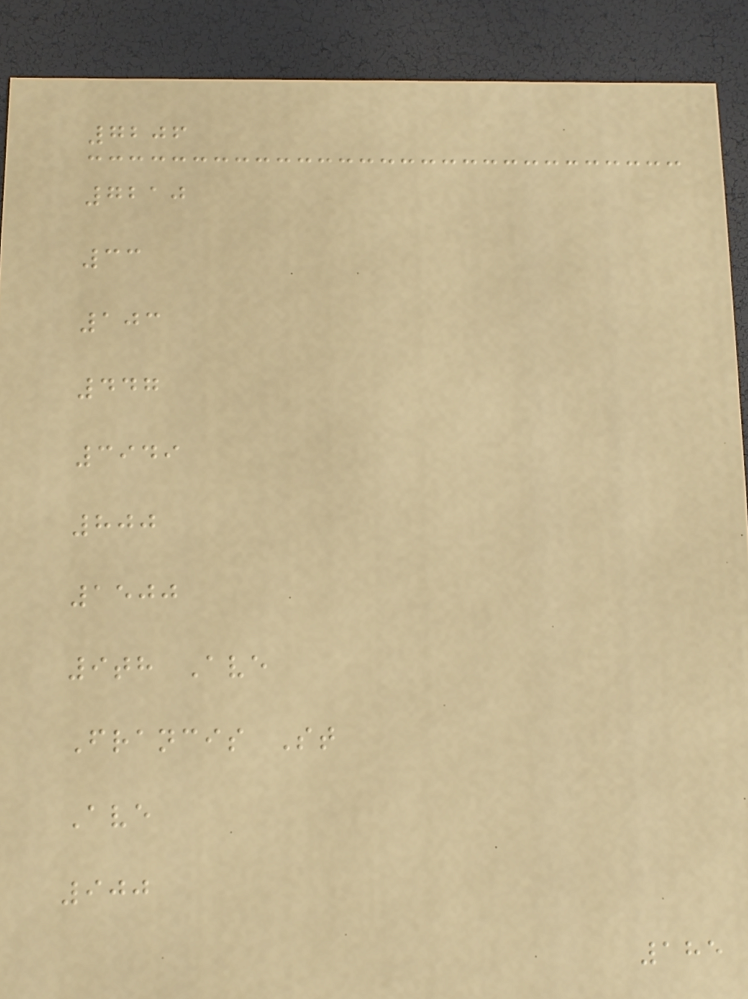7206
7210
33
103
447
3949
800
1500
9th Ave
Francis St
Ave
900
185
